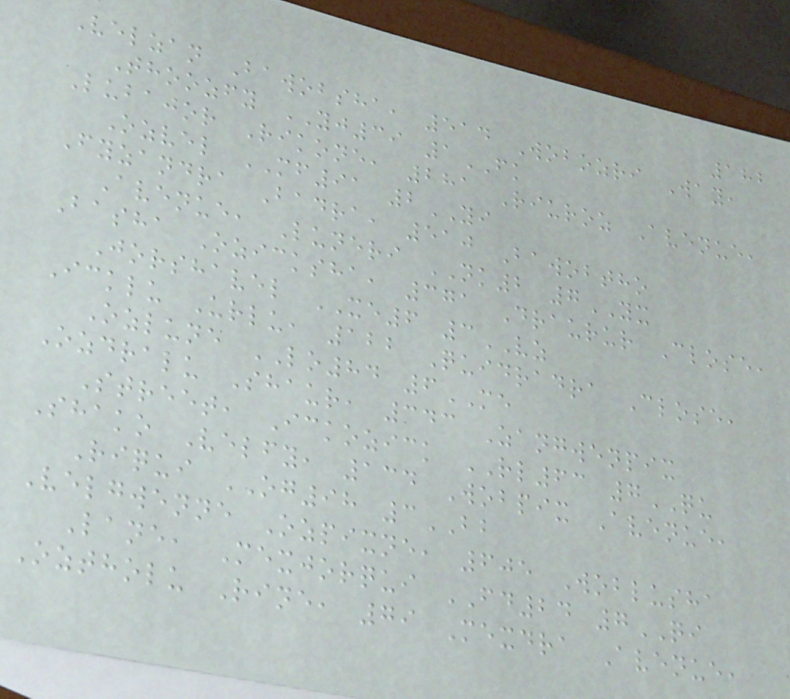182
Velzan Bawobsha, 514 Wobozri Way,
Thoozfy YJ39 1FK
Lubajor Rikone, 281 Riuroz Avenue,
Ozvel MF91 2YI
Fyzandra Badra, 510 Bawobtho
Avenue, Luneri NK2 7YX
Basha Ozicksha, 371 Draurur Close,
Jorshavel XE6 3VZ
Icklu Urlu, 122 Quidradra Close,
Ozlune LO84 6ME
Ozdralu Shaur, 343 Zangwenpix
Street, Ickozick RL63 7QU
Shako Velfy, 134 Wobpix Avenue,
Riqui OG98 3BB
Velgwenne Ozpixne, 605 Woblusha
Lane, Mexjorqui FD24 7QI
Oztholu Rine, 79 Mexdra Avenue,
